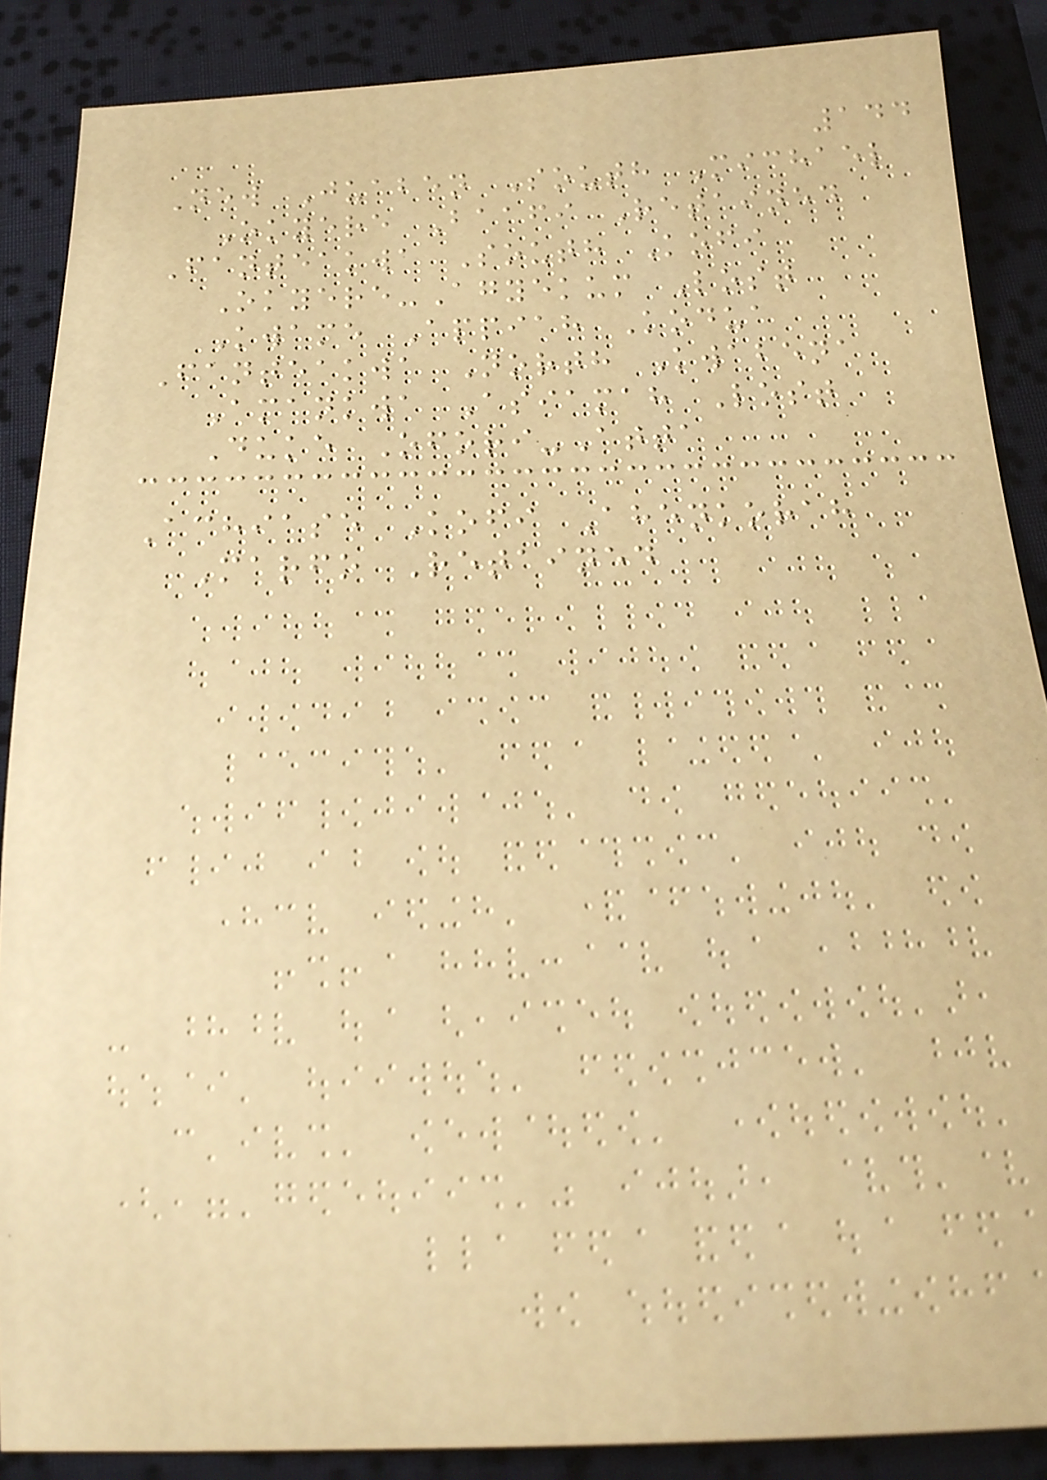144
New Juaben South Michael
Okyere Baafi Retained
Fanteakwa South Kofi
Okyere-Agyekum Lost
Kwame Appiah Kodua
Fanteakwa North Kwabena
Amankwa Asiamah Lost
Duke Ofori-Atta
Achiase Kofi Ahenkorah
Marfo Retained
